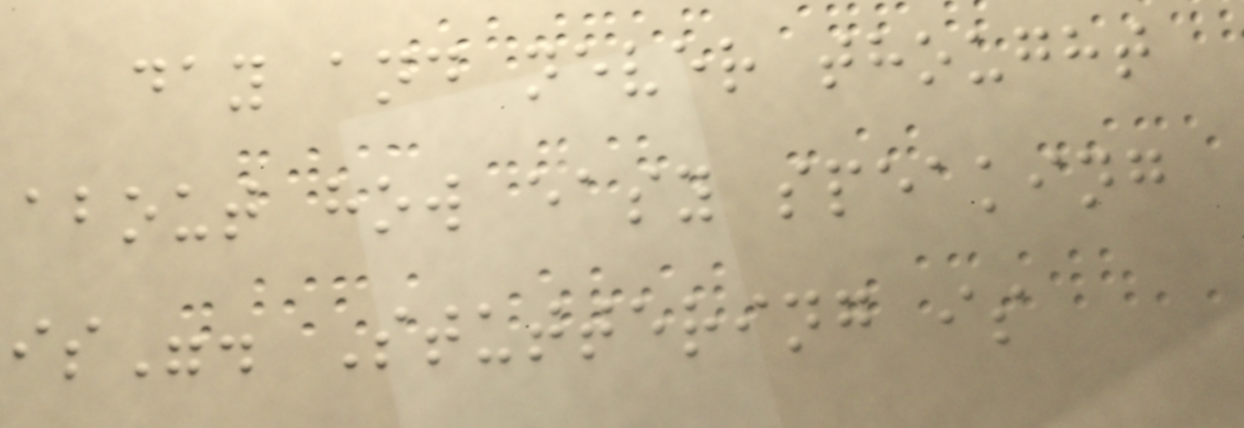day and never thought
about how easy speaking
is". Stuttering is
